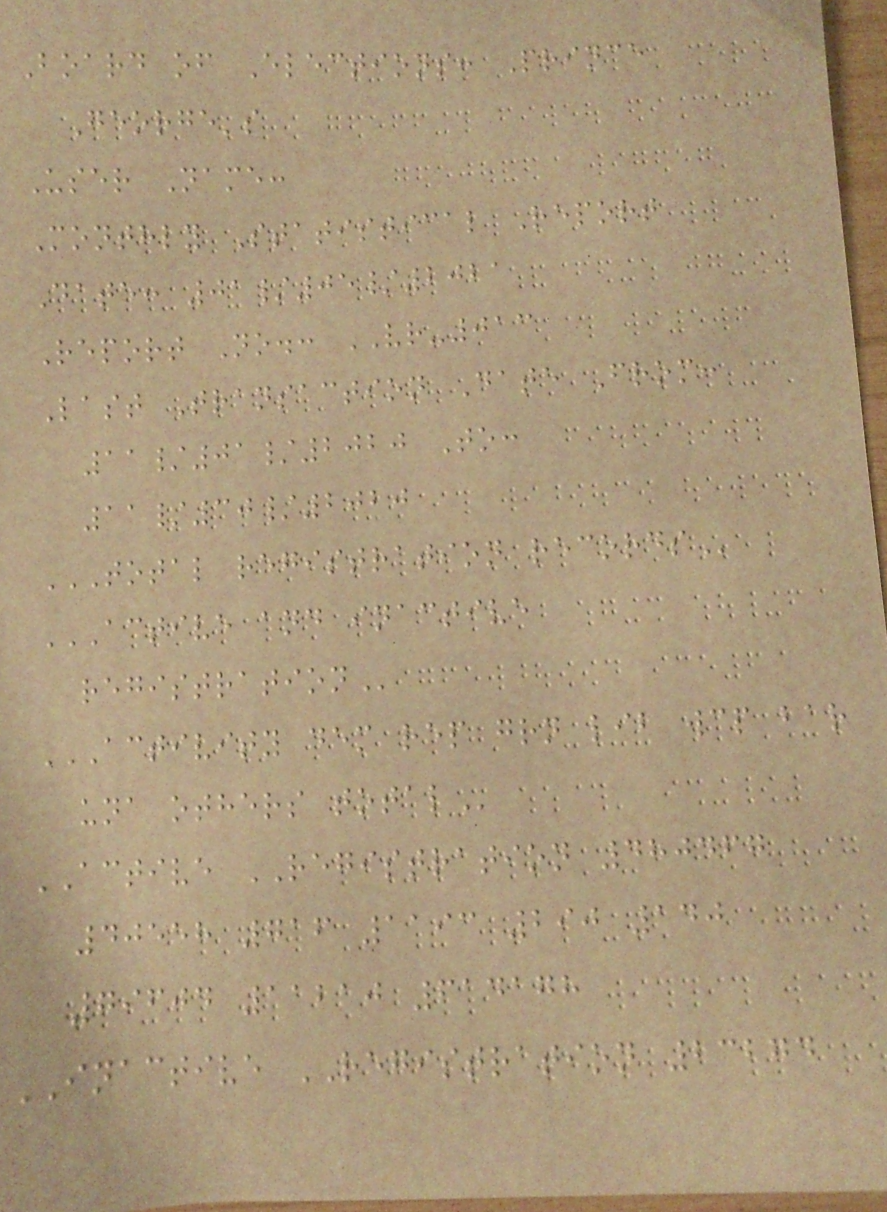Board of Elections: Prince
George's
User Name:
Monthly Statistical Report
Date: 01/05/2021
Report No.: VR-013
Last Transaction Date From:
11/01/2020 To:
11/30/2020
TOTAL REGISTRATION RECORDS
ACTIVE AND INACTIVE
REGISTRATION
ACTIVITY DEM REP GRN LIB WCP BAR
UNA OTHERS TOTAL
ACTIVE REGISTRATION 480467
40558 716 1193 290 140
79604 11210 614178
INACTIVE REGISTRATION 23274
